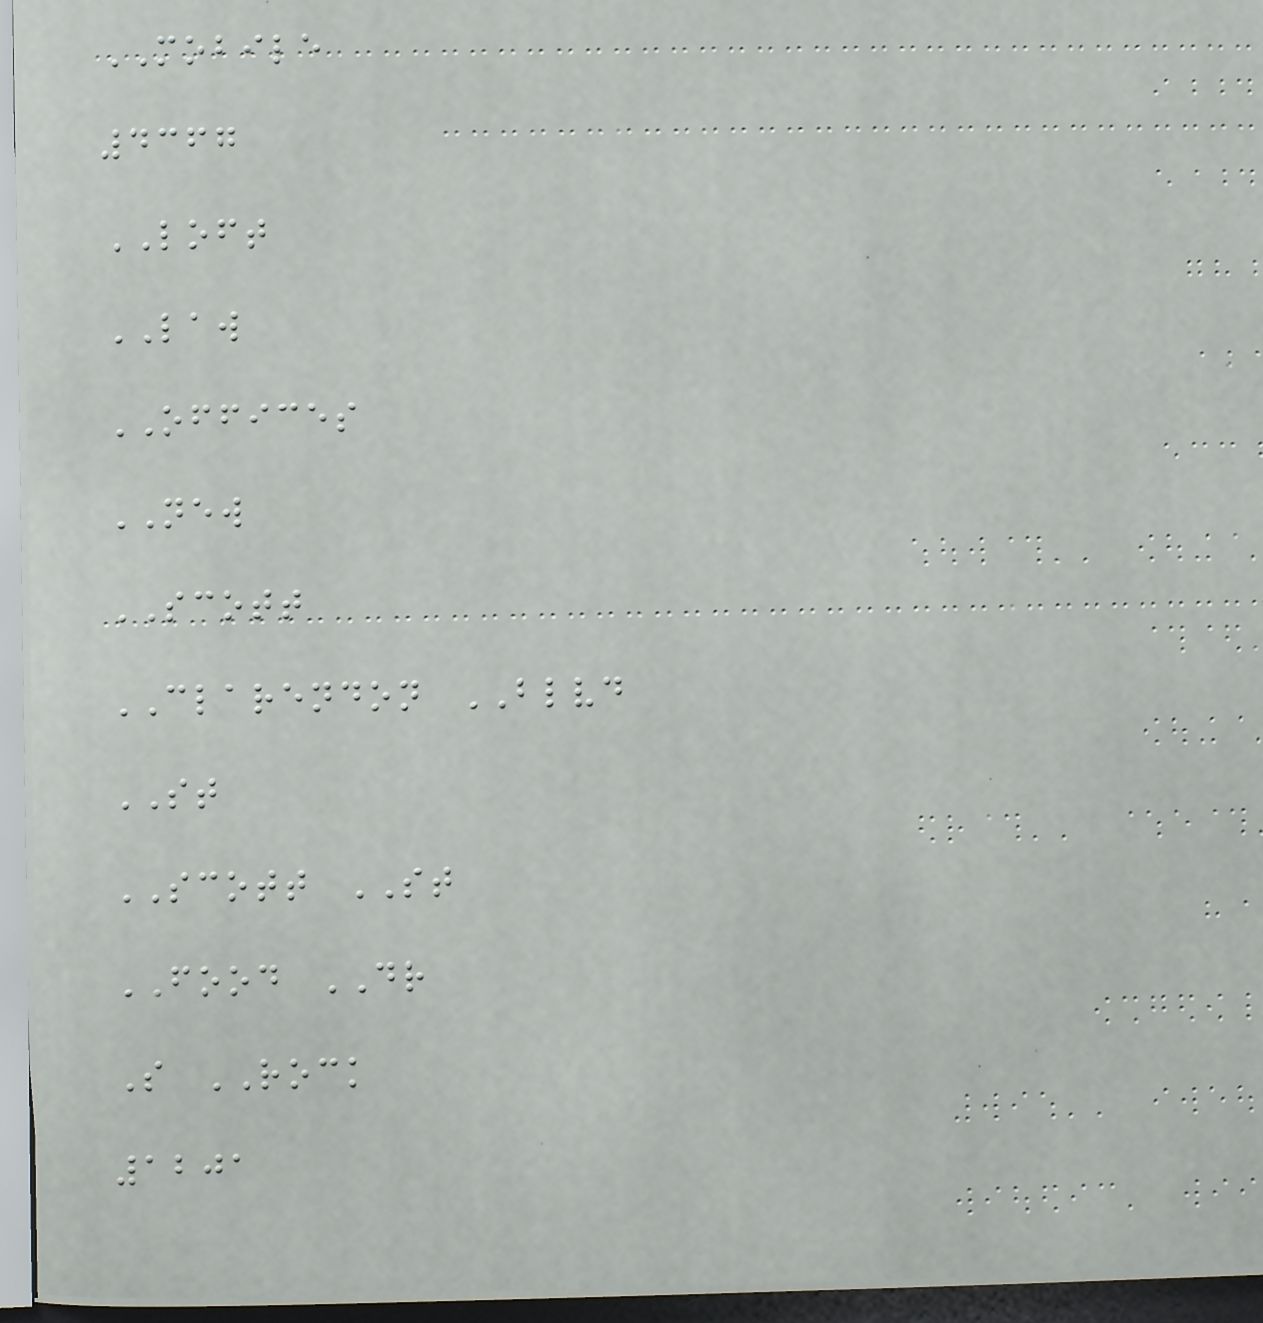MOBILE
4367
LOFT
LAW
OFFICES
NEW
SCOTT
CLARENDON BLVD
ST
SCOTT ST
FOOD DR
S ROCK
1201
